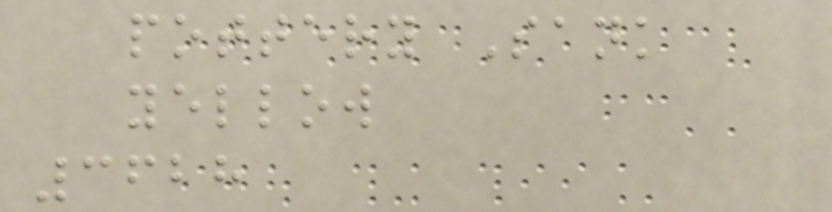pottery Sank
yellow
3628
